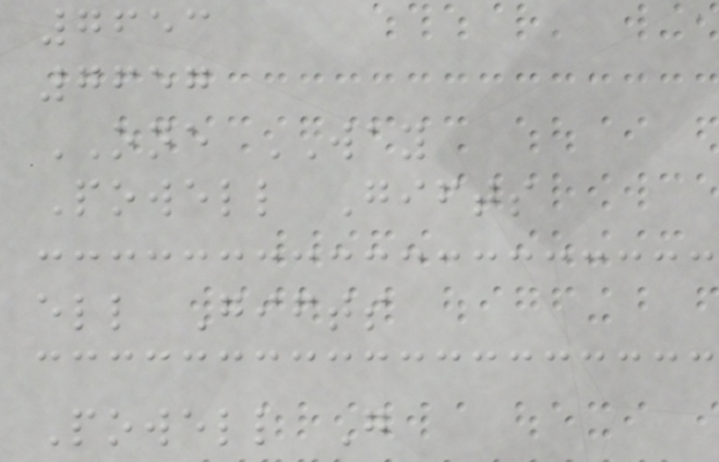7653
7657
ONE WAY
Powell Gifts
ell Gifts
Powell G
